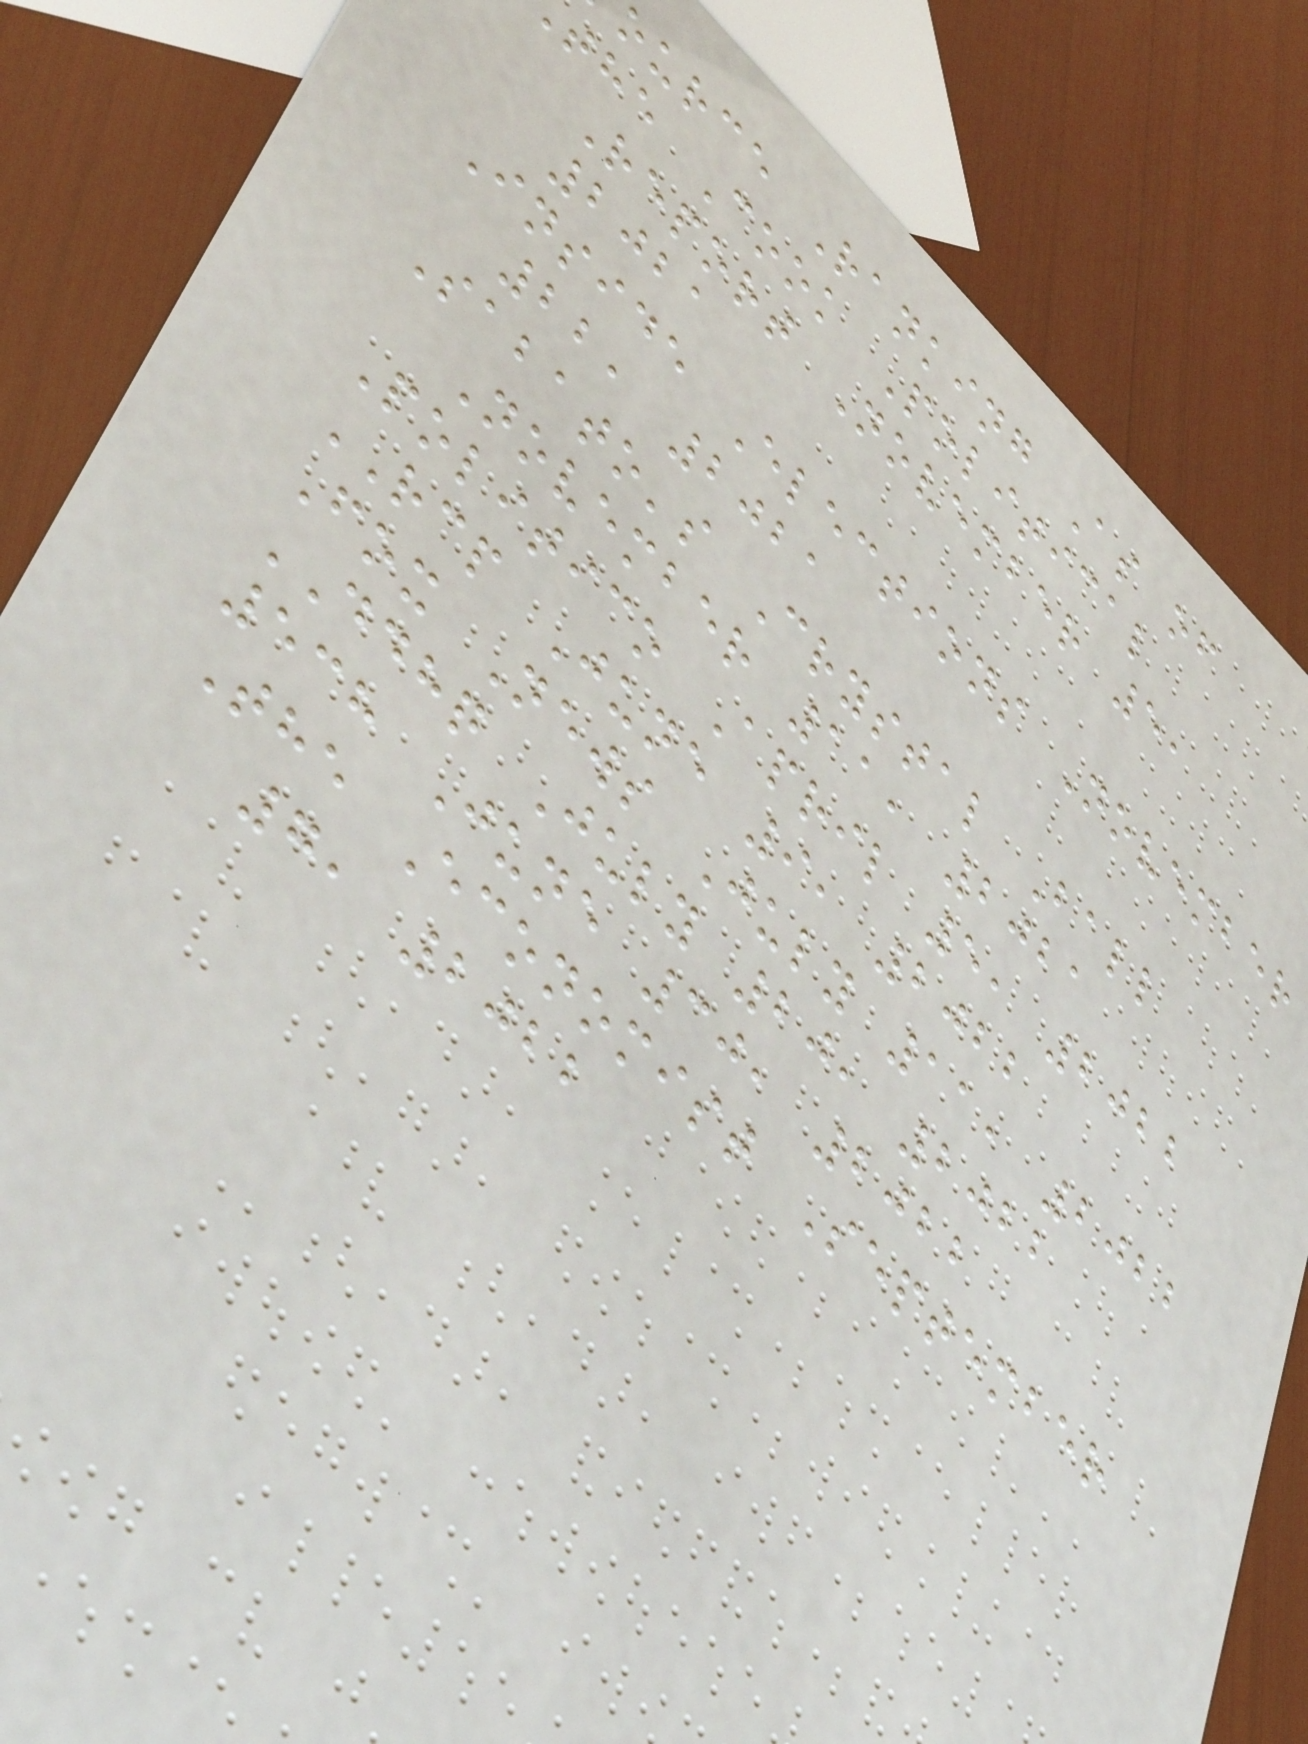ource Ranking As of
the Cook Political
Report November 5,
2021
Inside Elections November
22, 2021
Sabato's Crystal Ball
November 11, 2021
Politico April 5, 2022
RCP June 9, 2022
Fox News July 11, 2022
DDHQ July 20, 2022
538 June 30, 2022
The Economist September
7, 2022
